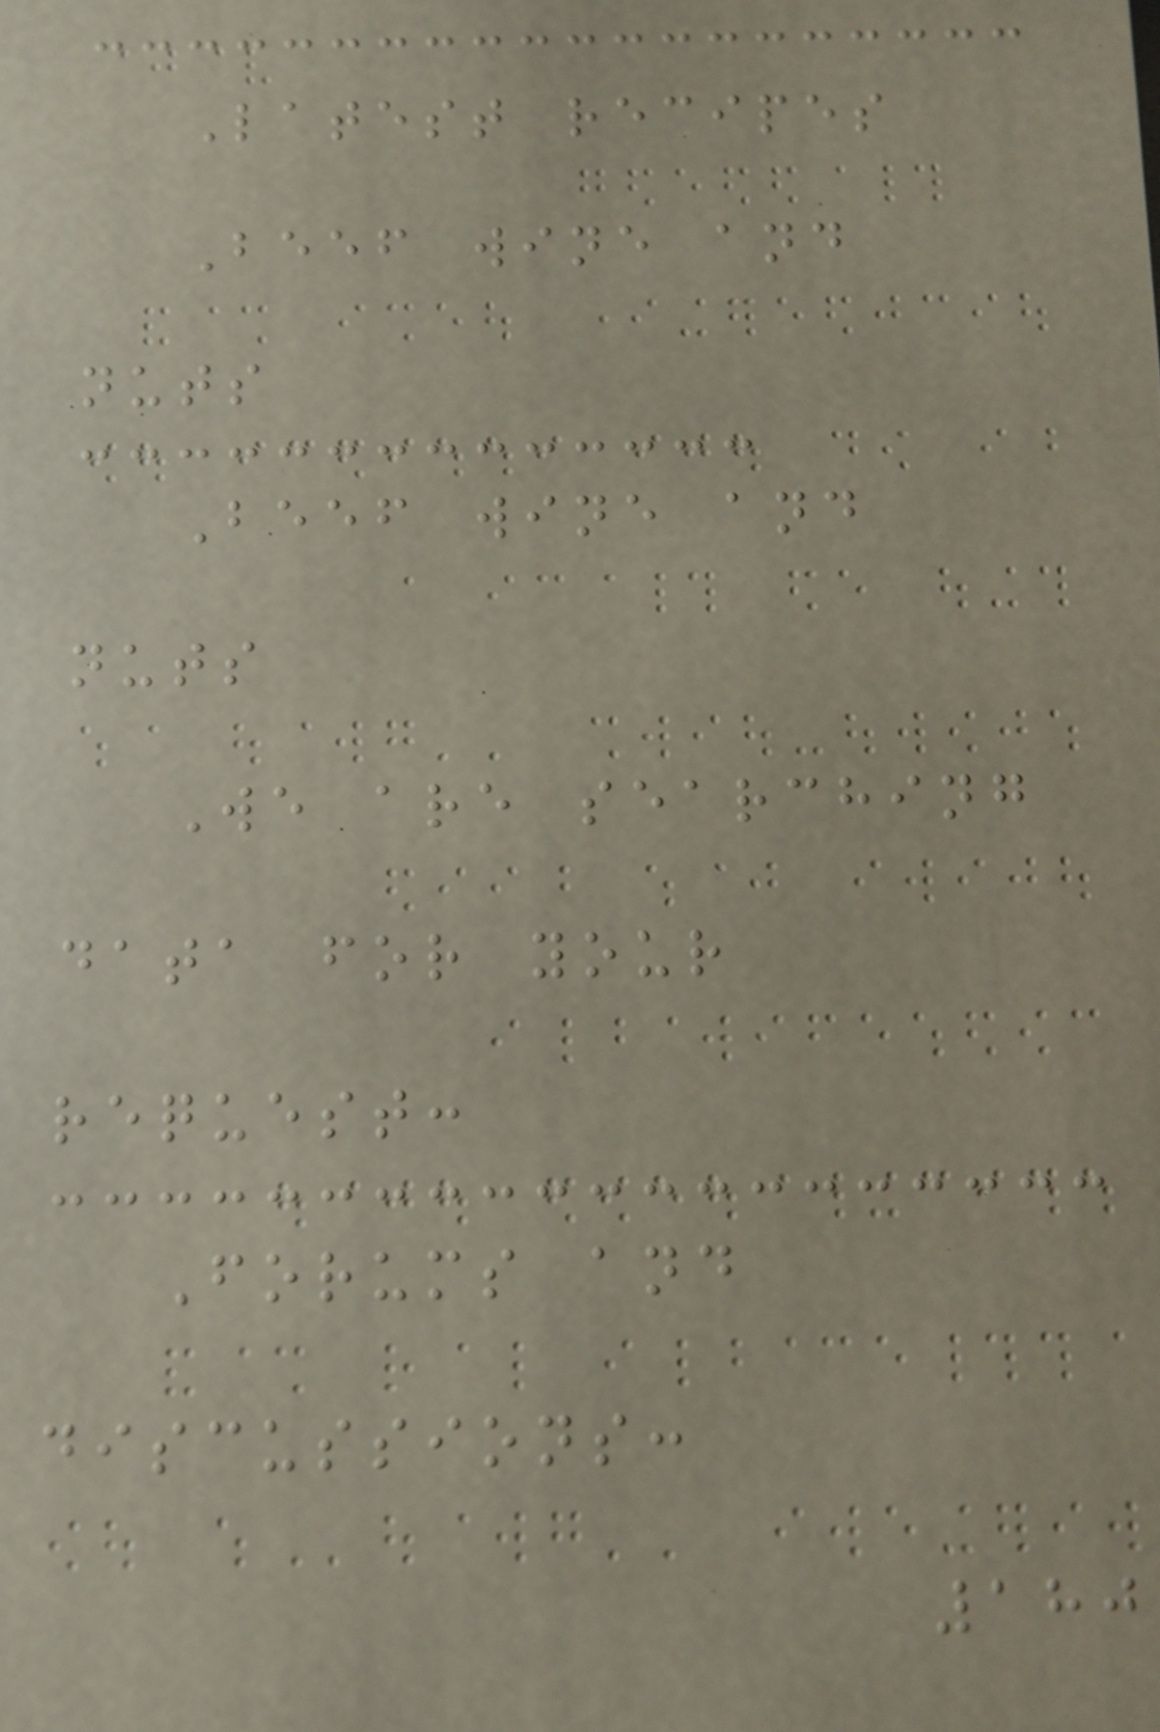Latest recipes
Beef wine and
nuts
Beef wine and
nuts
We are searching
data for your
request:
Forums and
discussions:
180
